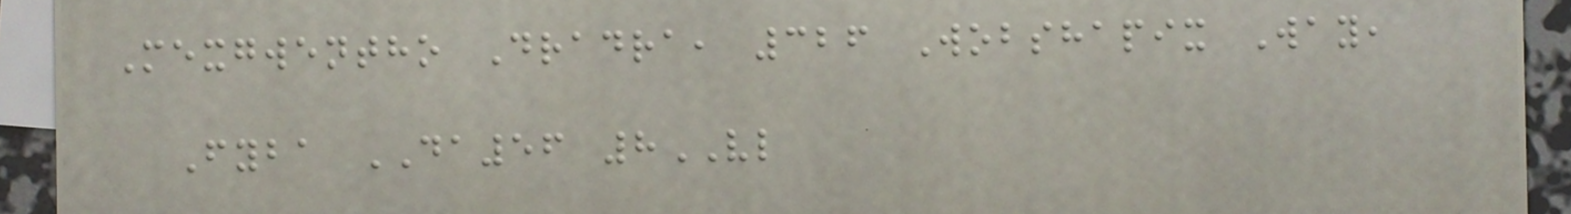Mexgwentho Dradra, 326 Wobshapix Way,
Fyba DA56 8VL
